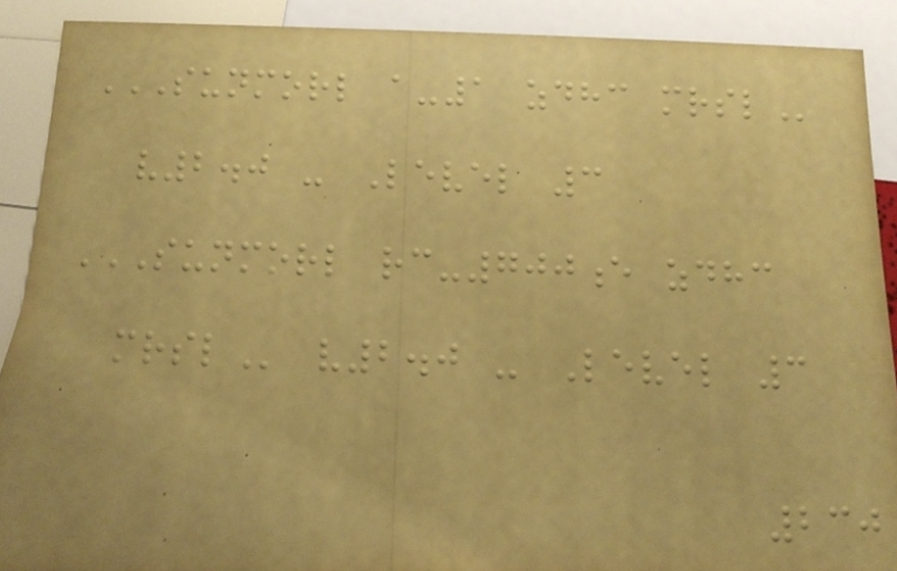SUNMORL A-1 ZDHC MRSL
v2.0 - Level 3
SUNMORL RC-700E ZDHC
MRSL v2.0 - Level 3
230
